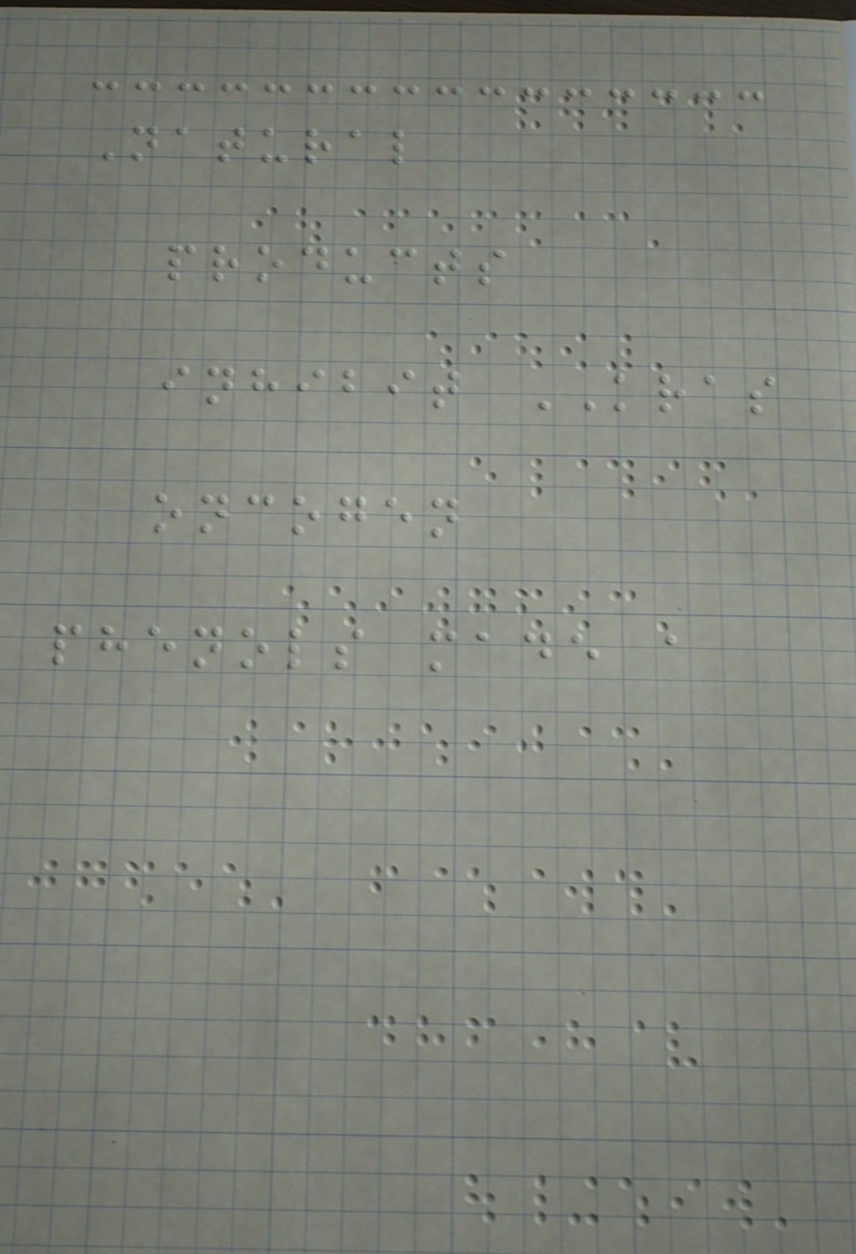Natural
products
inhibit KRAS
oncogen
phenols made a
